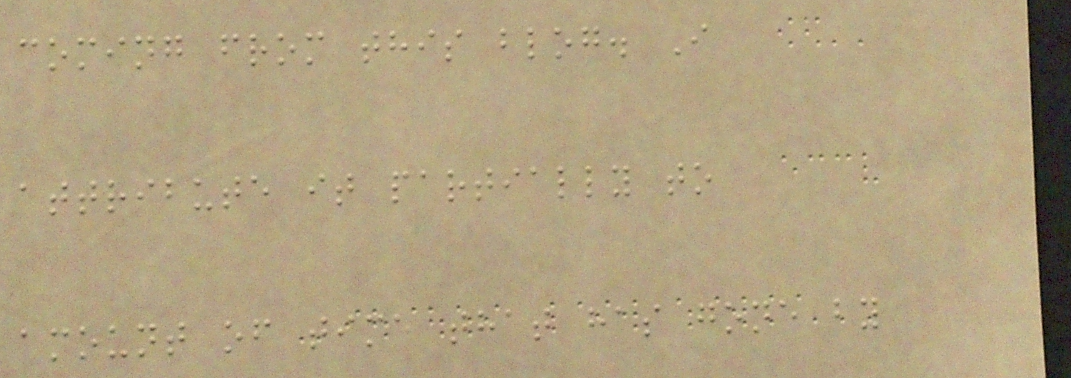coming from this blog. I
attribute it partially to
amount of time that has gone by
